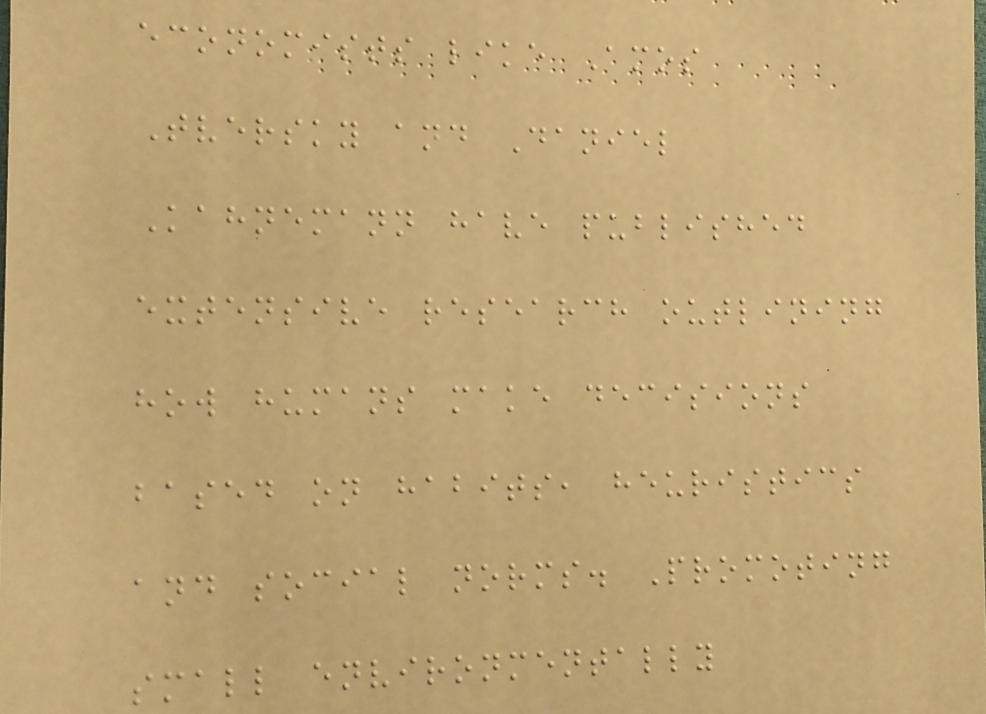economists like Amos
Tversky and Daniel
Kahnemann have published
extensive research outlining
how humans make decisions
based on habits, heuristics
and social norms. Promoting
small environmentally
